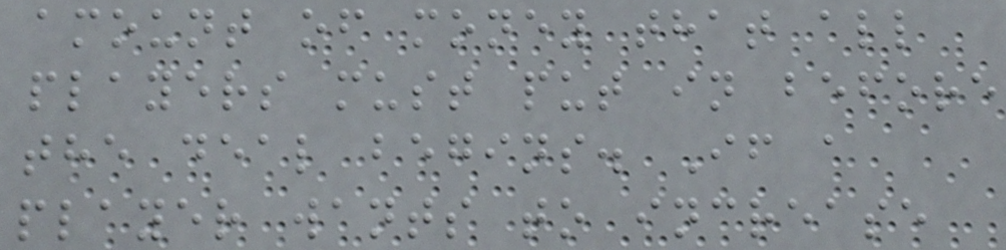amount of money that all
players must put in before
the deal begins. If a
player wants to increase
